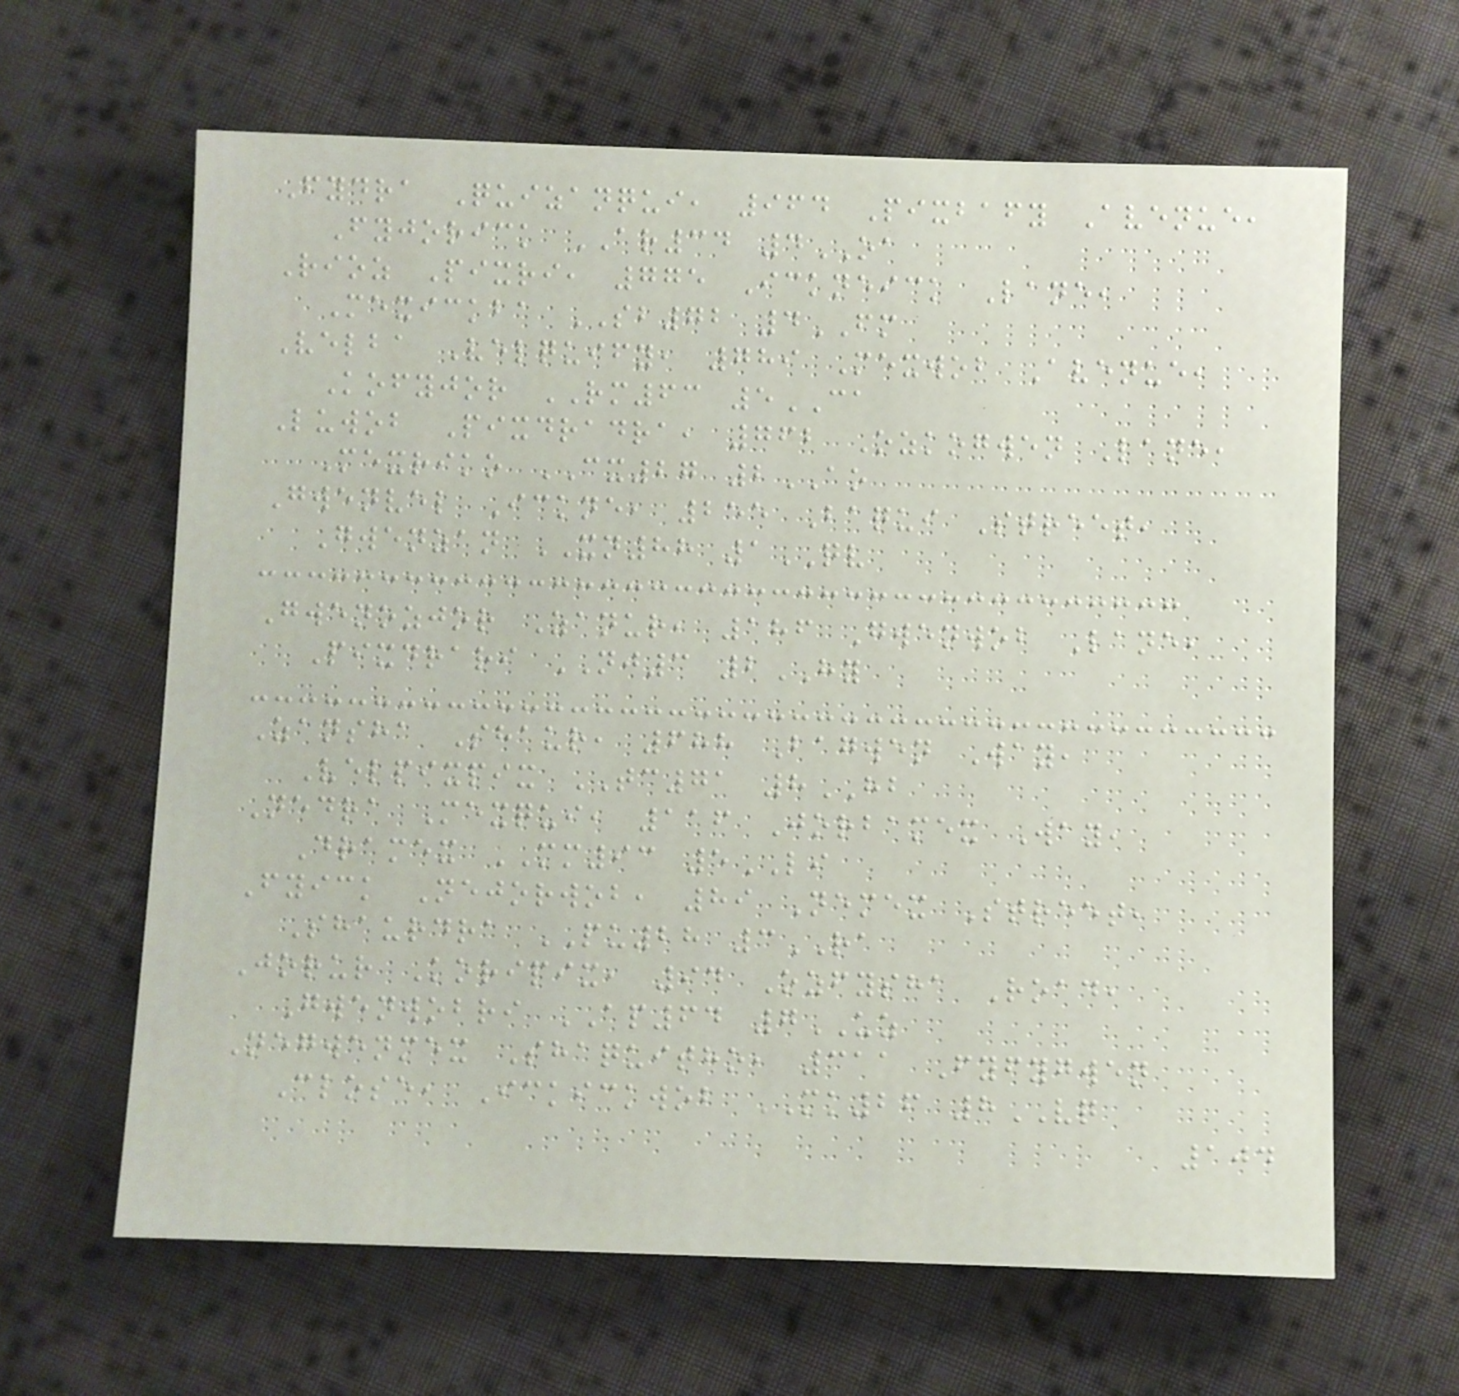Fydra Quizanqui, 964 Pixbafy Avenue,
Fyjorick AR34 4OA
Rioz Pixri, 775 Ickneick Lane,
Mexickba SB72 4FM
Velba Velquify, 789 Mexwob Avenue,
Kofyjor RM63 5CA
Luwob Pixdradra, 762 Ozkogwen Lane,
Mexriko CX27 2AO
Gwenvel Ickne, 255 Baqui Street,
Gwenzan XN88 1QV
Gwenozjor Zanur, 186 Gwenwob Lane,
Pixdrari NJ3 2HY
Zansha Shaur, 688 Bagwen Way,
Velpixpix TC71 8HB
Nedra Mexqui, 116 Jorbamex Way,
Dramex MM93 5LI
Fyick Nejorwob, 89 Nemex Street,
Shaurdra PU28 3RA
Jorur Koripix, 94 Ozfysha Road,
Gwenwobri AP64 7UZ
Negwenmex Shaquitho, 311 Fyfygwen
Close, Ickickwob MK26 8VQ
104
